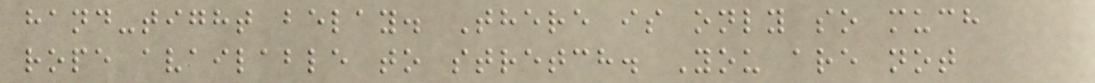hand-tight belay. There is only so much
rope available to stretch. You are not
